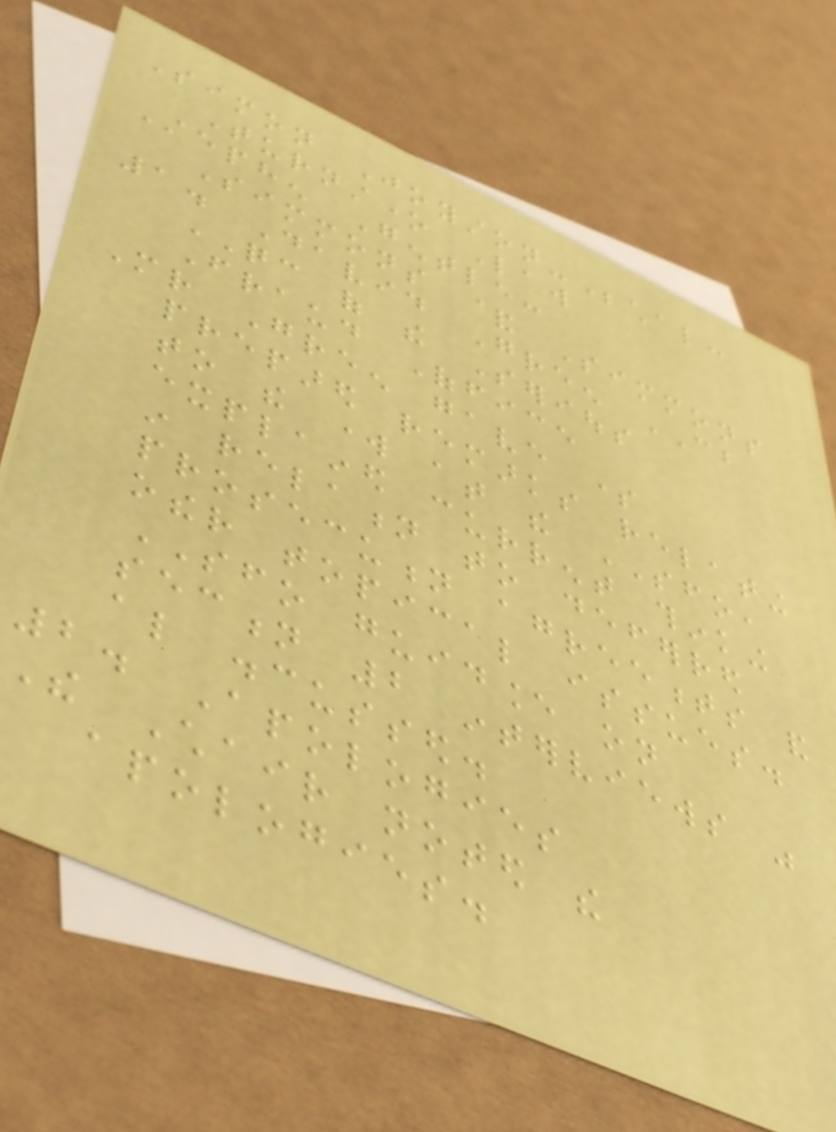Simon Joyston-Bechal:
Turnstone Law
Stephen Gentle:
Simmons & Simmons
1. David Green CB
QC of the Serious
Fraud Office
Mr Green gave some
prepared remarks relating
to the work at the SFO,
explained current thinking
in relation to deferred
prosecution agreements and
other topical issues.
SFO guidance on
section 2 interviews was
also discussed.
2. Apologies
The Chair noted the
apologies.
